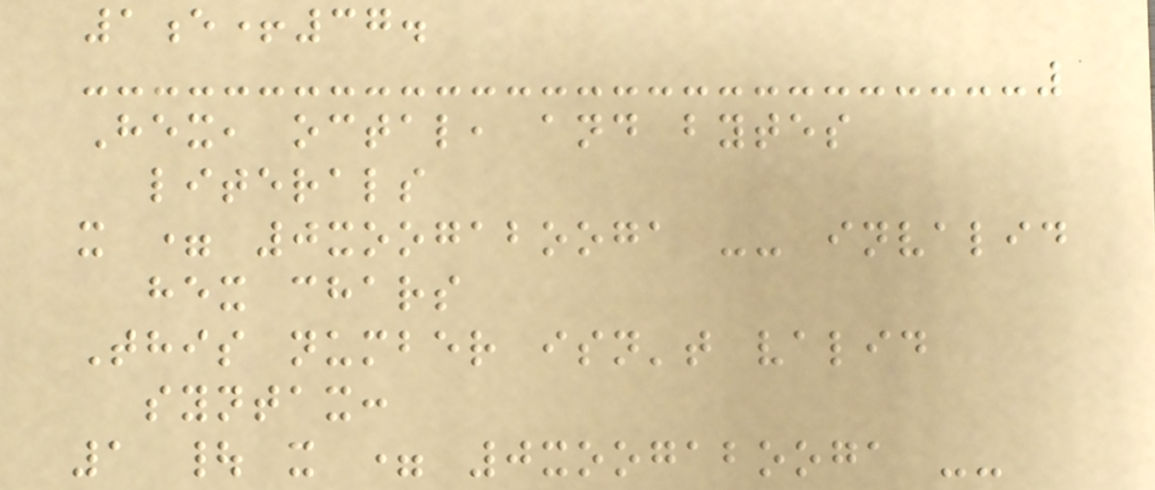1e+37.
Hex, octal, and bytes
literals
x = 0xoogabooga -- invalid
hex chars
This number isn't valid
syntax:
1 | x = 0xoogabooga --
